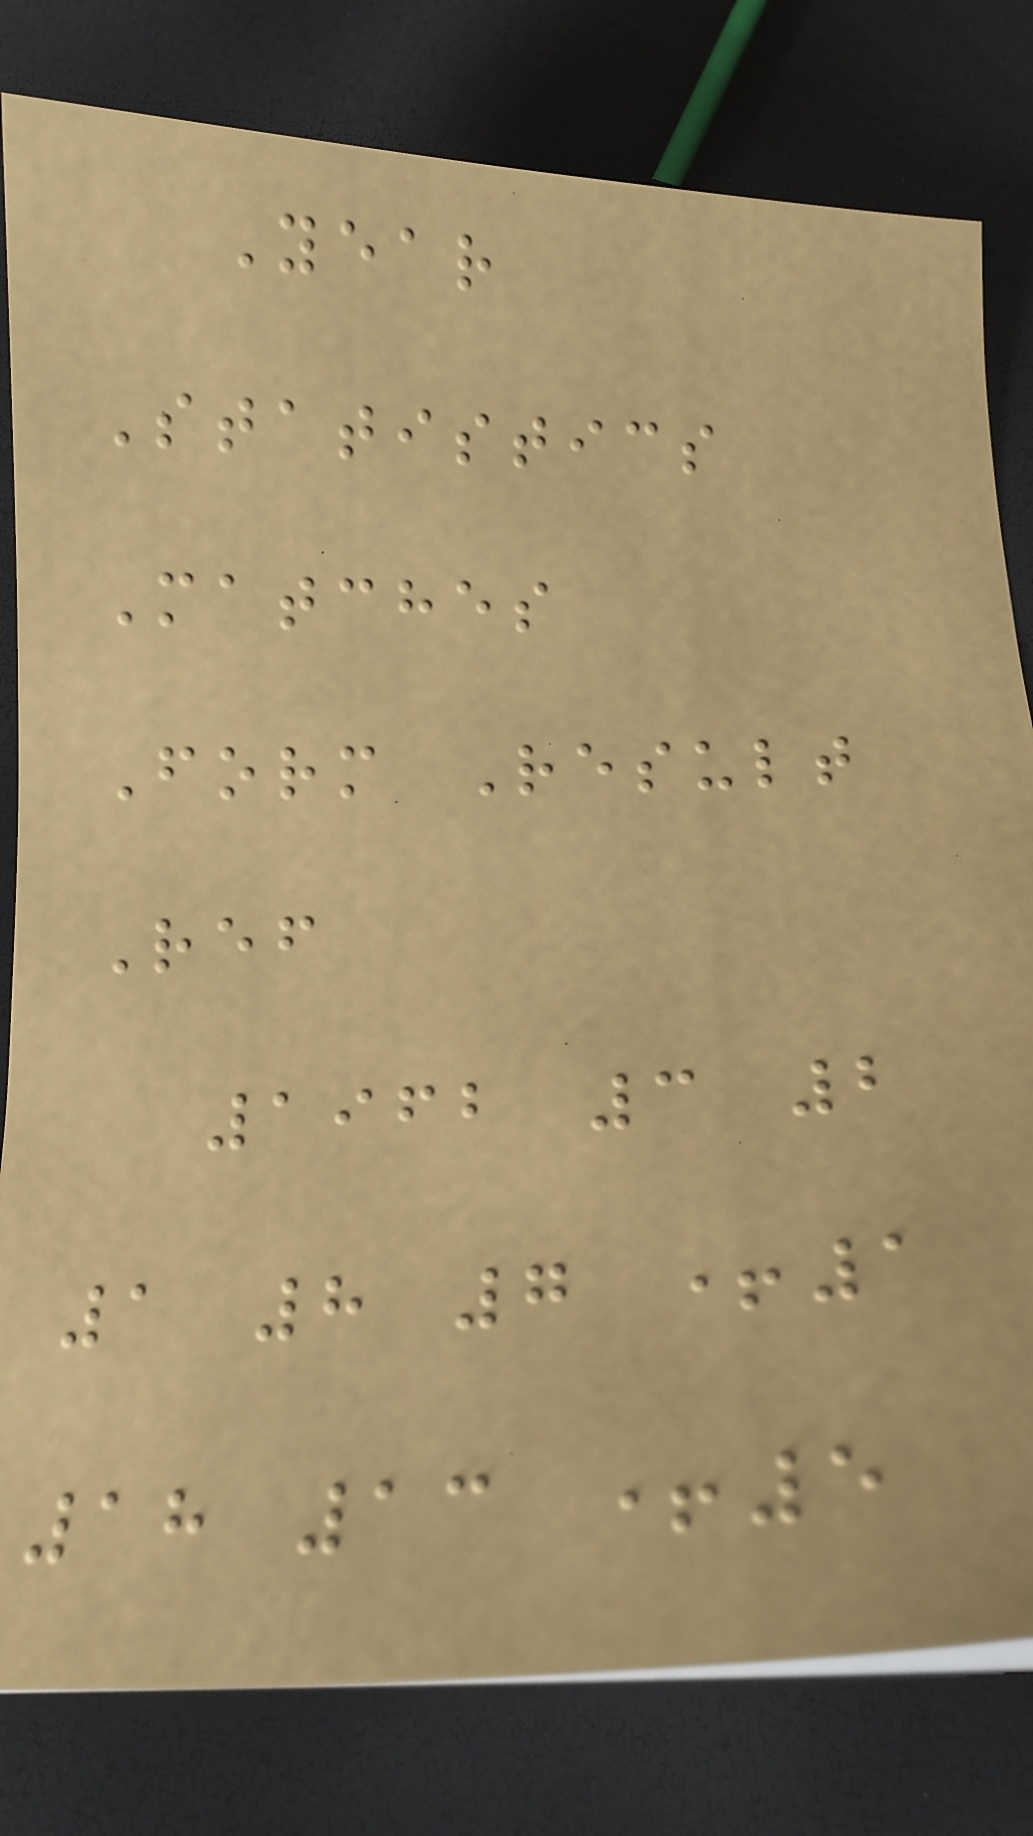Year
Statistics
Matches
Form Result
Ref
1962 3 2
1 8 7 +1
18 13 +5
